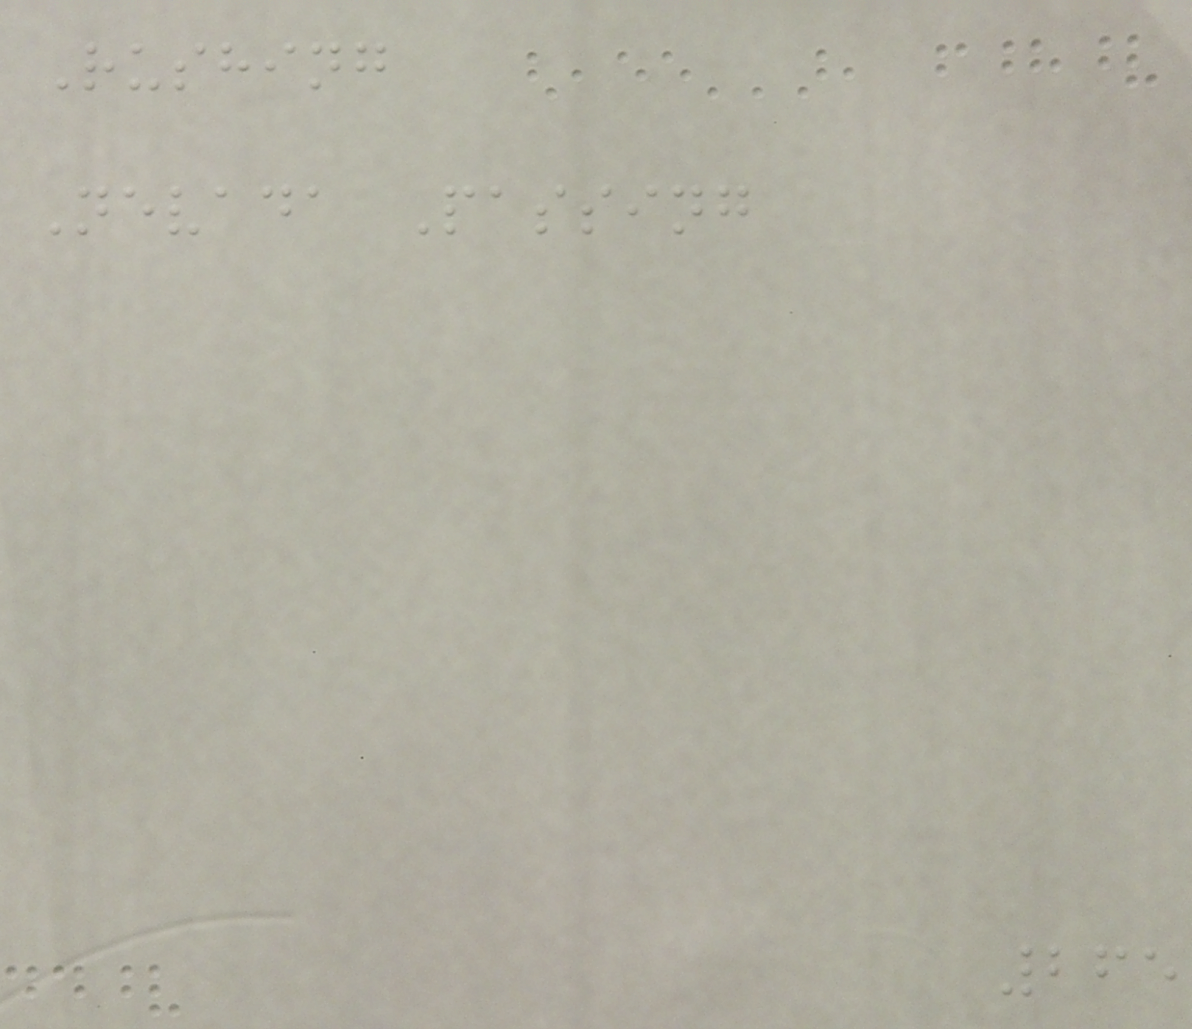Rushing
Nevada Passing
265
